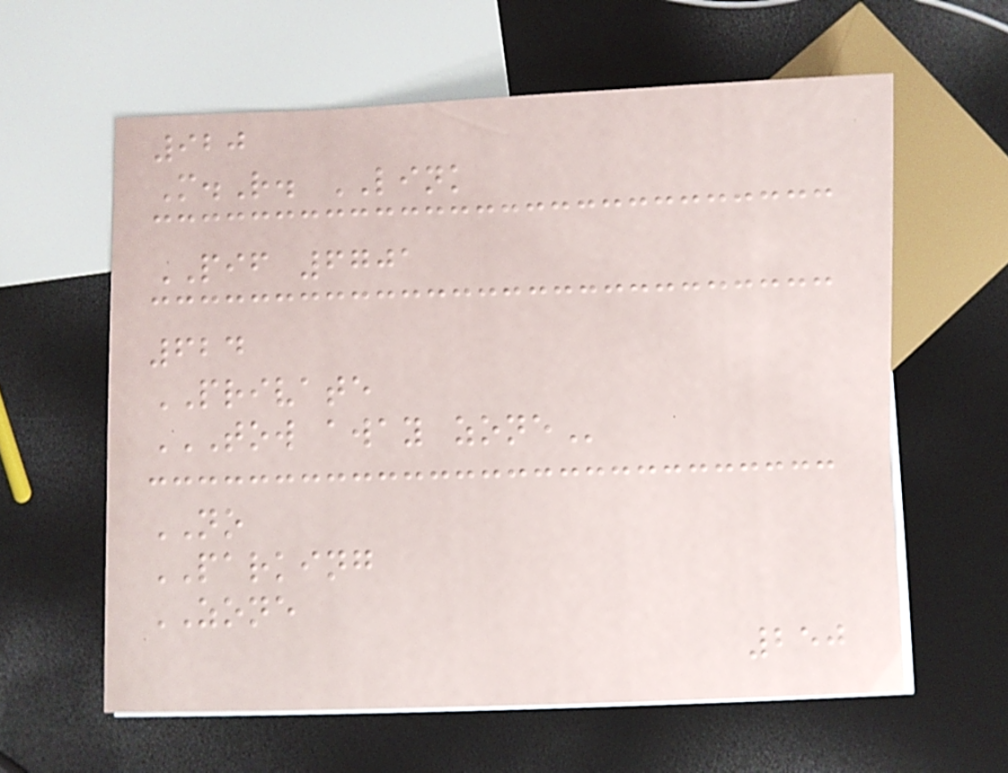920
M.R. LINK
PIF 6701
624
PRIVATE
TOW AWAY ZONE
NO
PARKING
ZONE
250
